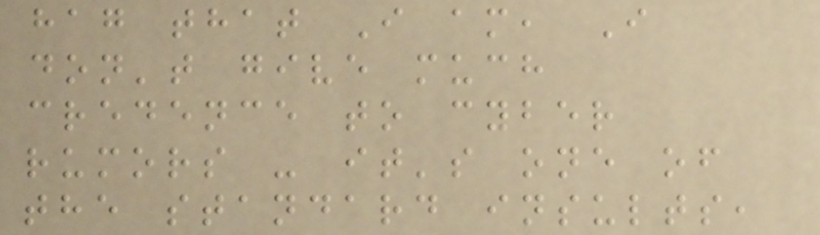hag that I am, I
don't give much
credence to cyber
rumors - it's one of
the standard insults,
